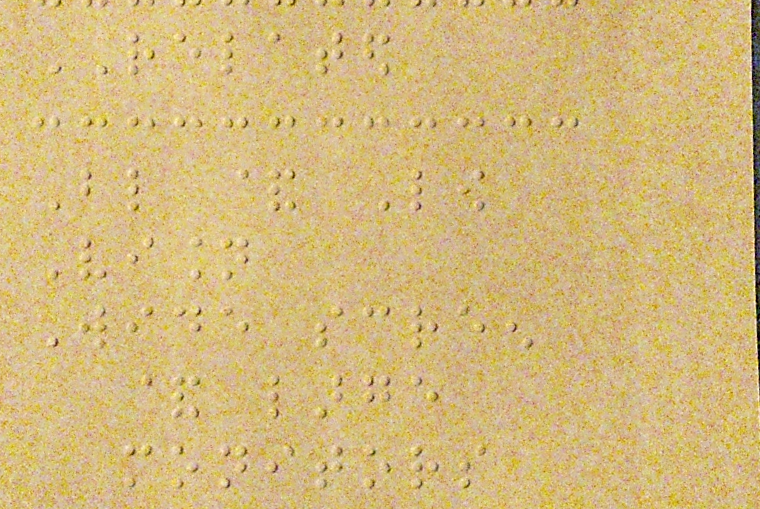RELATED
Blind & Low
Vision
Wide screen
& large
monitors
